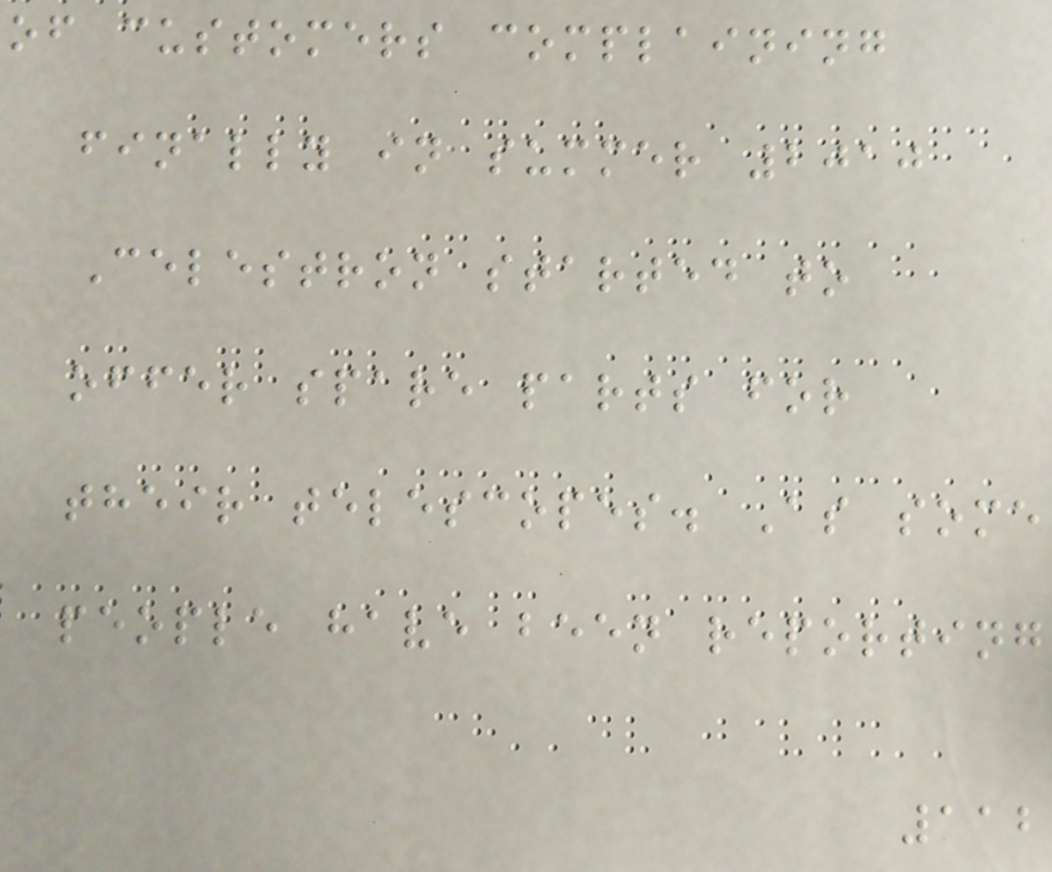of customers complaining
finally in summer 2010
Celestron started to
offer spare parts for
their telescopes. As some
people have been reporting
112
